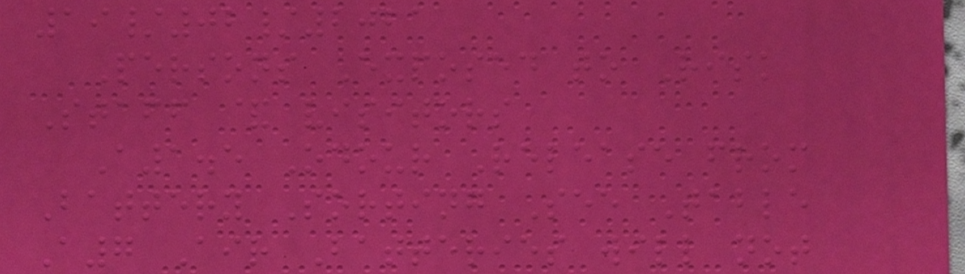19/02/2021
Persons Exposed to Risk
Staff & visitors
A1.5 Odour Release from
Battery Sorting See Table
A7 Air Batteries will not
